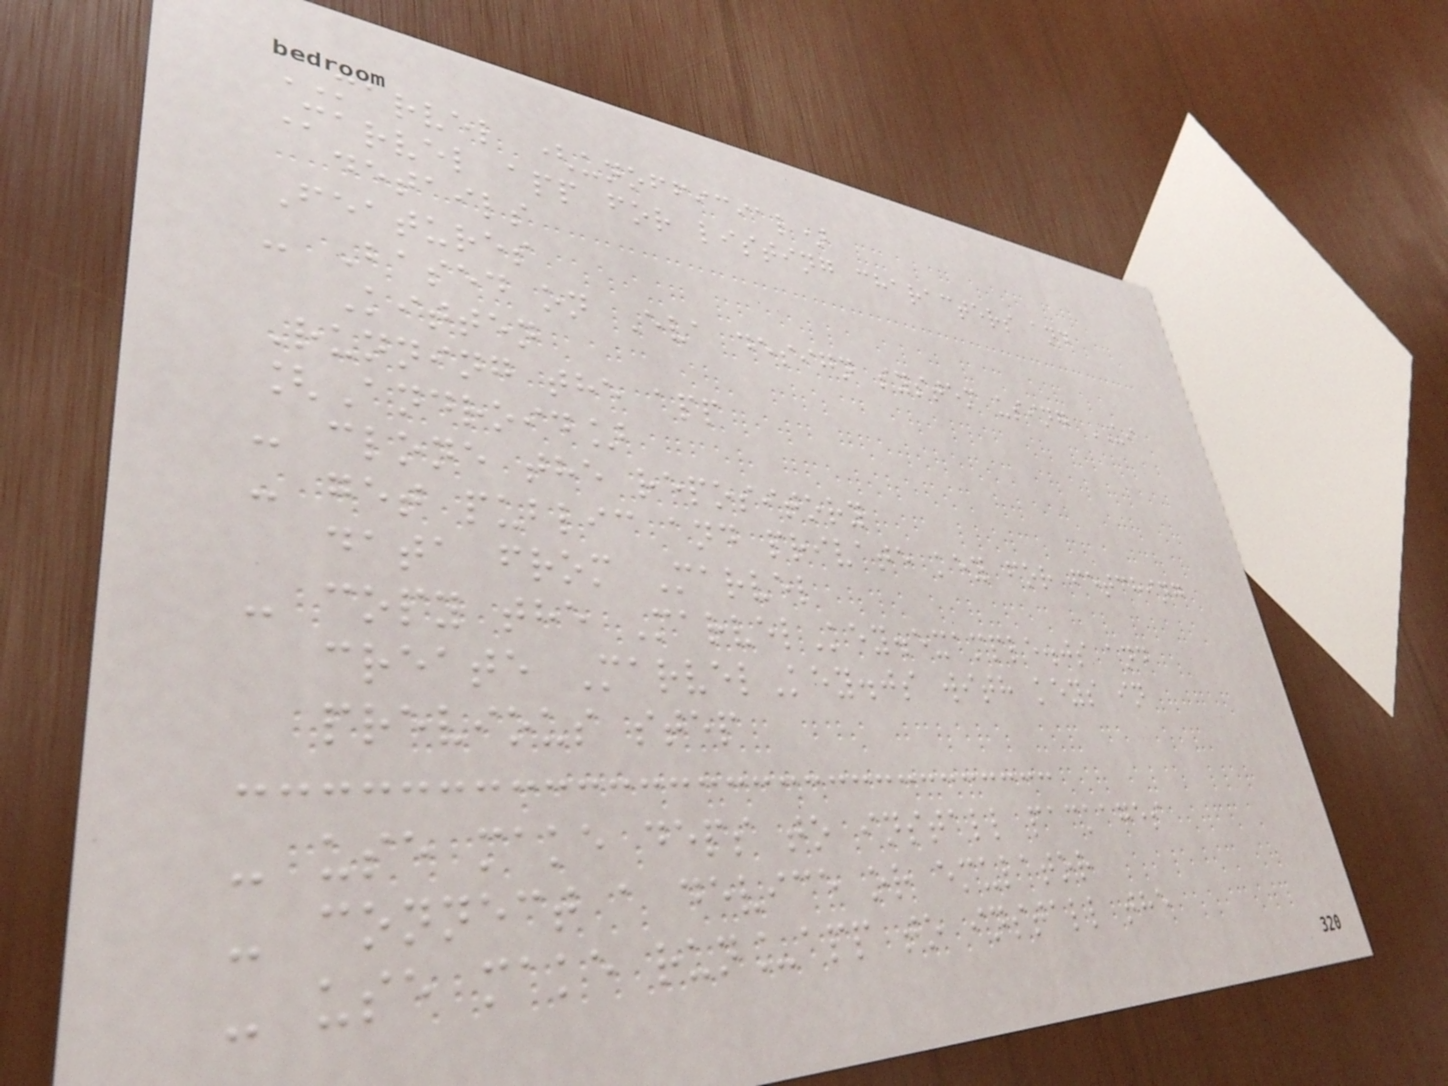MARVEL (unofficial)
Marvel app for listing characters and
details
Features
- Based on Eva design system using UI
Kitten
Running the app
[Android]
- clone the repository
- get public and private key for fetching
data from Marvel
- copy the MarvelKey.example.js and
create MarvelKey.js with keys in
previous step
- use make deps to install packages
- connect a device or emulator
- use make run_app to install the
